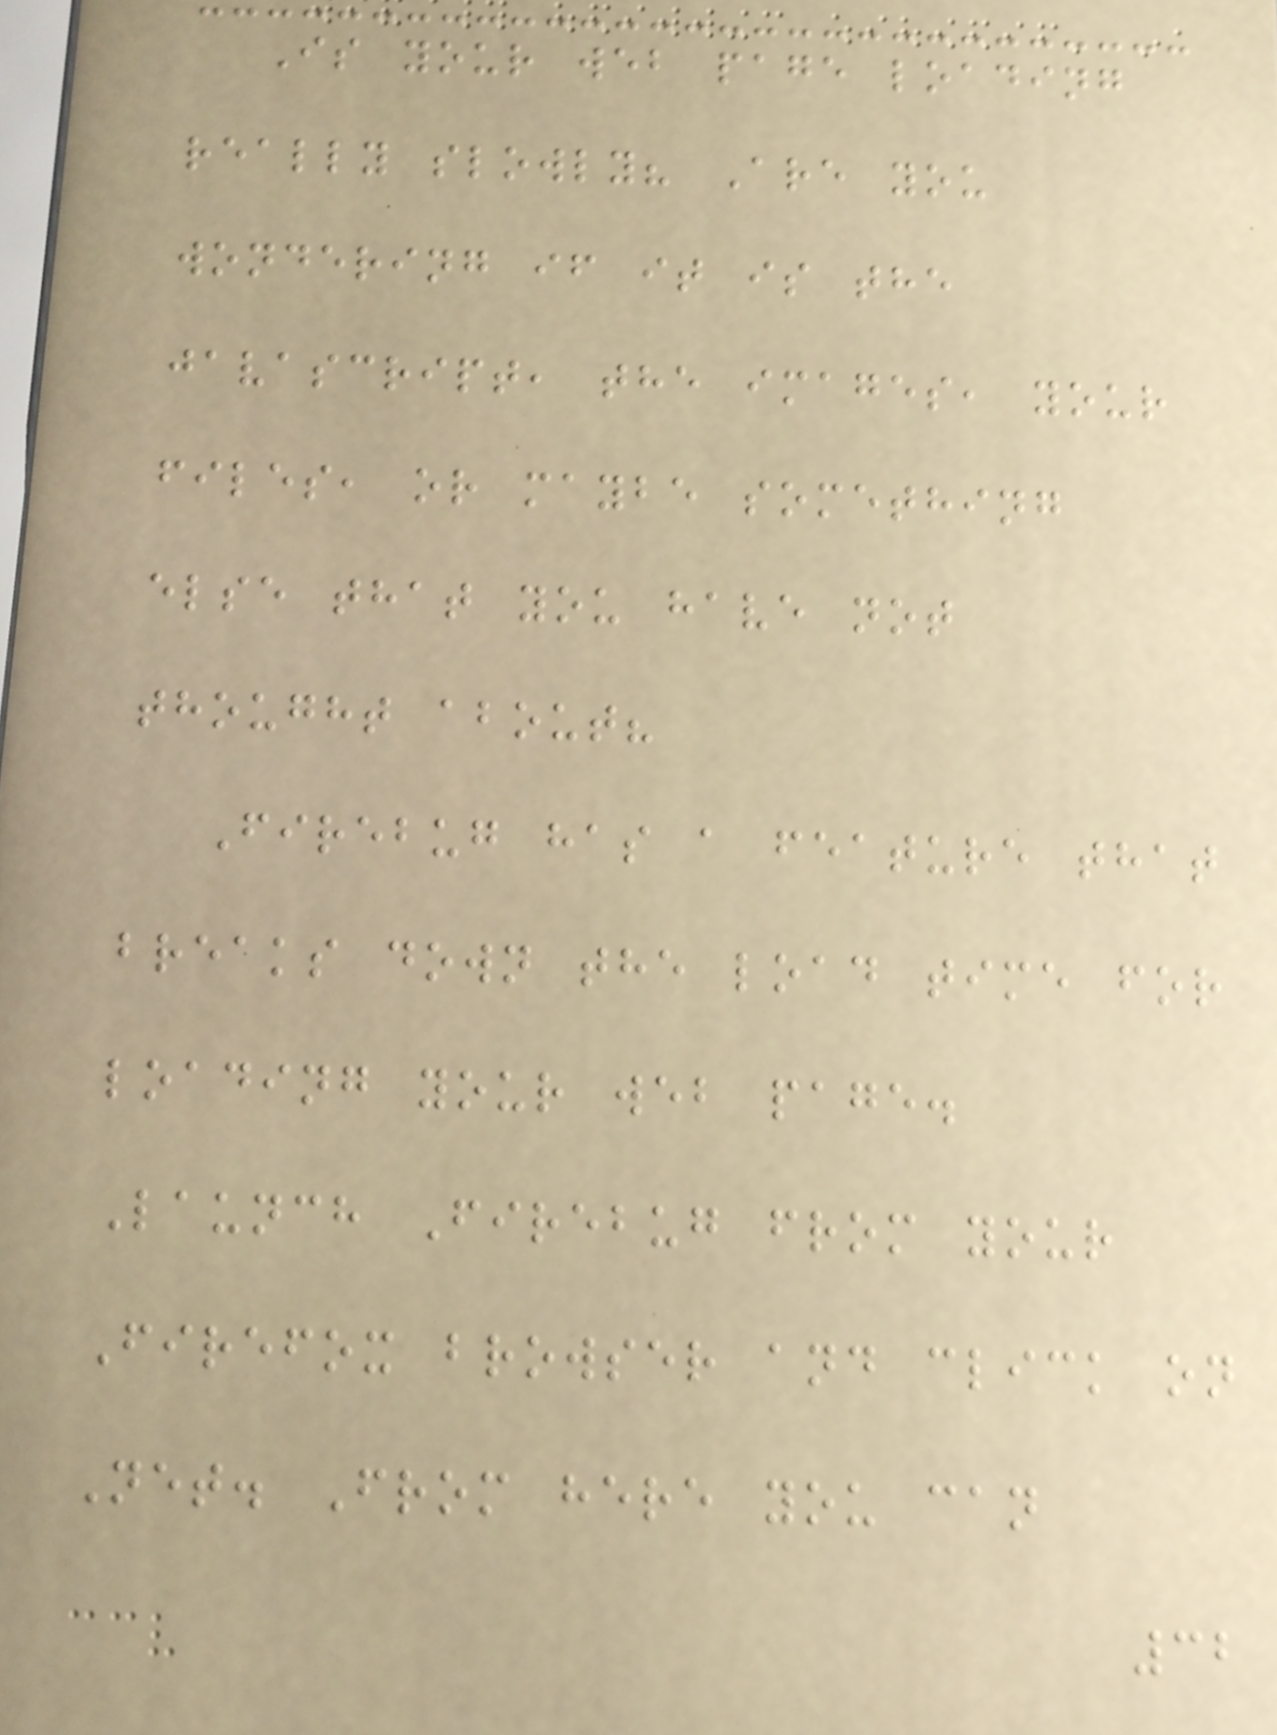Is your web page loading
really slowly? Are you
wondering if it is the
javascript, the images, your
files, or maybe something
else that you have not
thought about?
Firebug has a feature that
breaks down the load time for
loading your web page.
Launch Firebug from your
Firefox browser and click on
Net. From here you can
32
